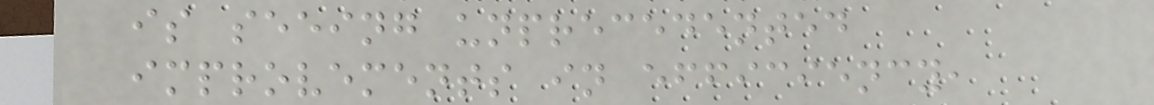is seeing unprecedented
improvements in efficiency,
